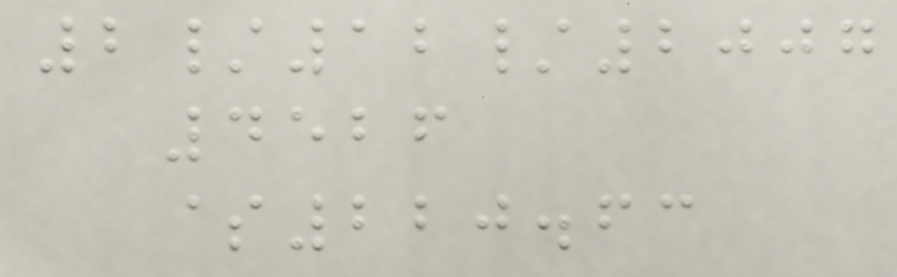2/12/2007
4526
$220.63
